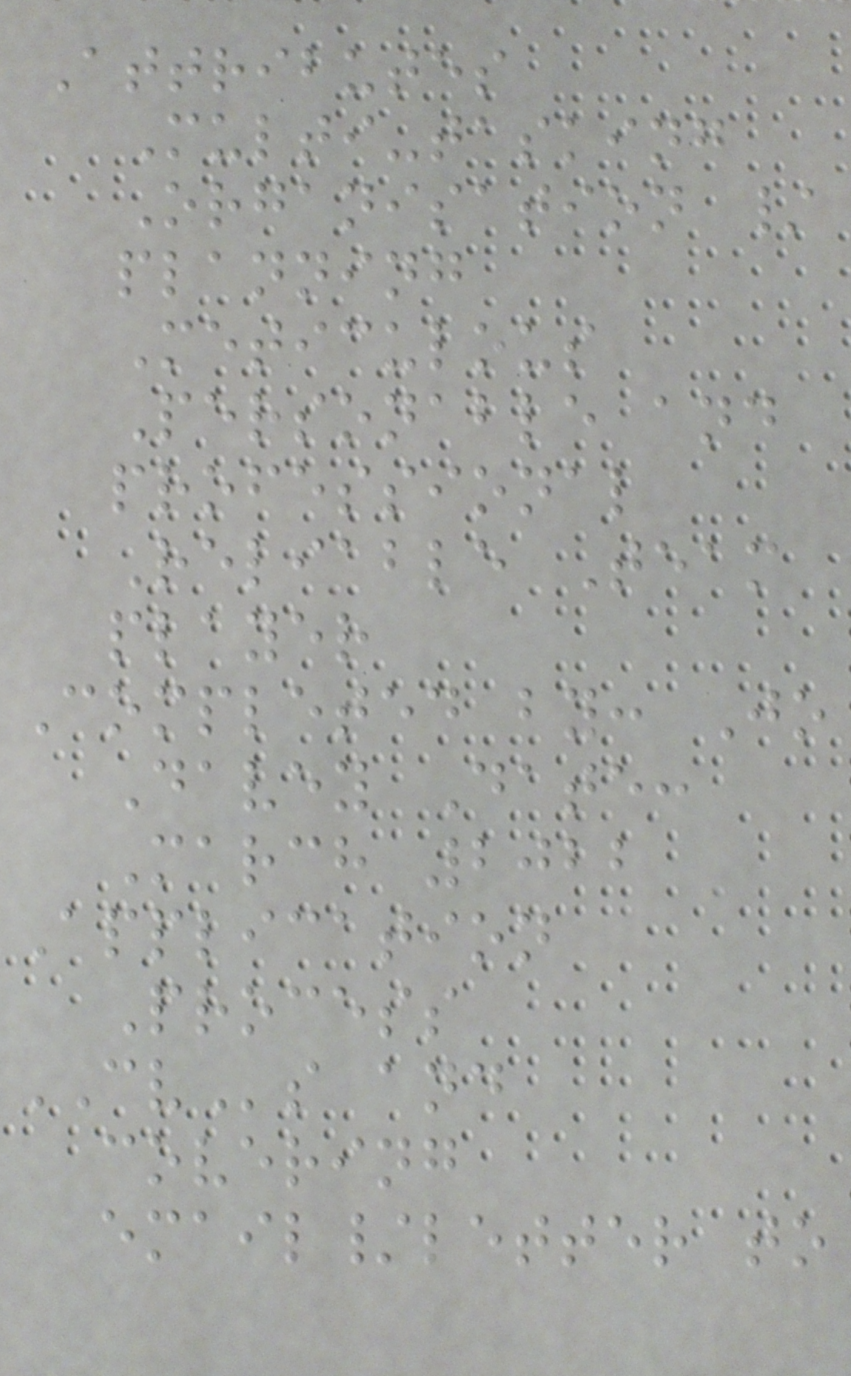Attributes
Multi-tasking
Organisation /
planning
Meticulous
Personable and
professional
Reliable Team
player
Completed by: Jo
Davey Date:
March 2022
Application
Process
CVs and
covering
email/letter to
